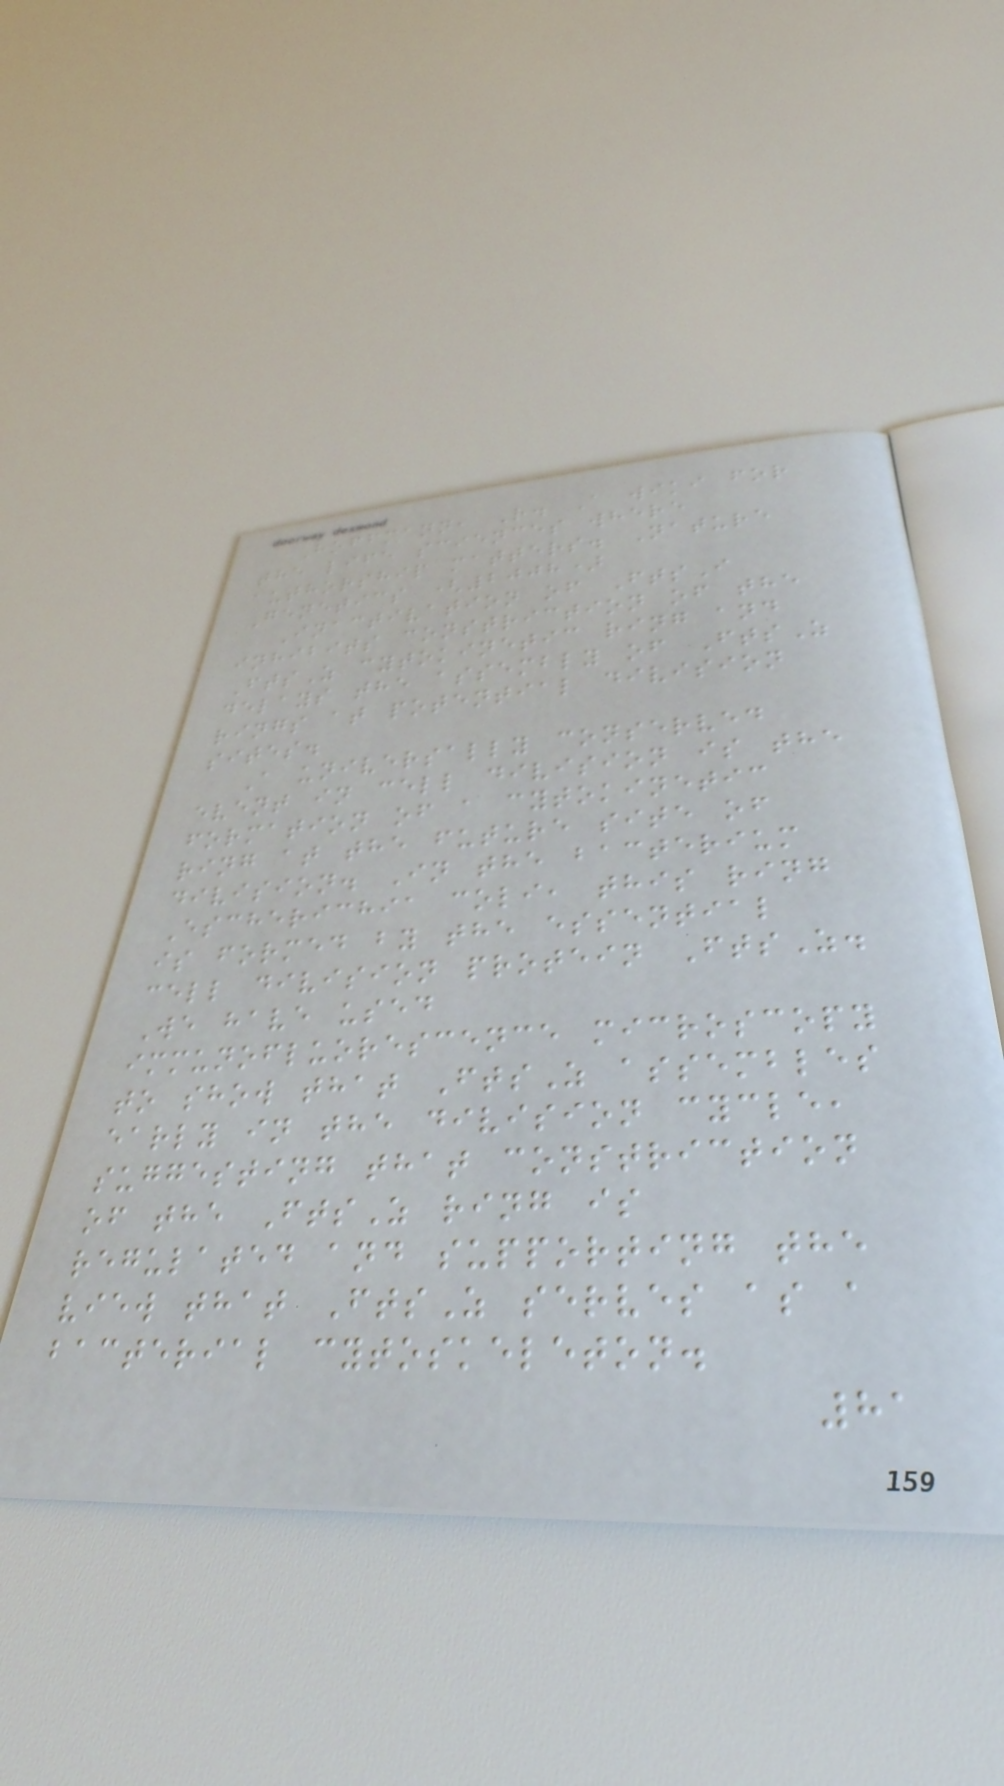Hoffmann, R. A wiki for
the life sciences where
authorship matters. Nature
Genetics (2008)
Inactivation of FtsI
inhibits constriction of the
FtsZ cytokinetic ring and
delays the assembly of FtsZ
rings at potential division
sites.
A universally conserved
event in cell division is the
formation of a cytokinetic
ring at the future site of
division. In the bacterium
Escherichia coli, this ring
is formed by the essential
cell division protein FtsZ.
We have used
immunofluorescence microscopy
to show that FtsZ assembles
early in the division cycle,
suggesting that constriction
of the FtsZ ring is
regulated and supporting the
view that FtsZ serves as a
bacterial cytoskeleton.
81
